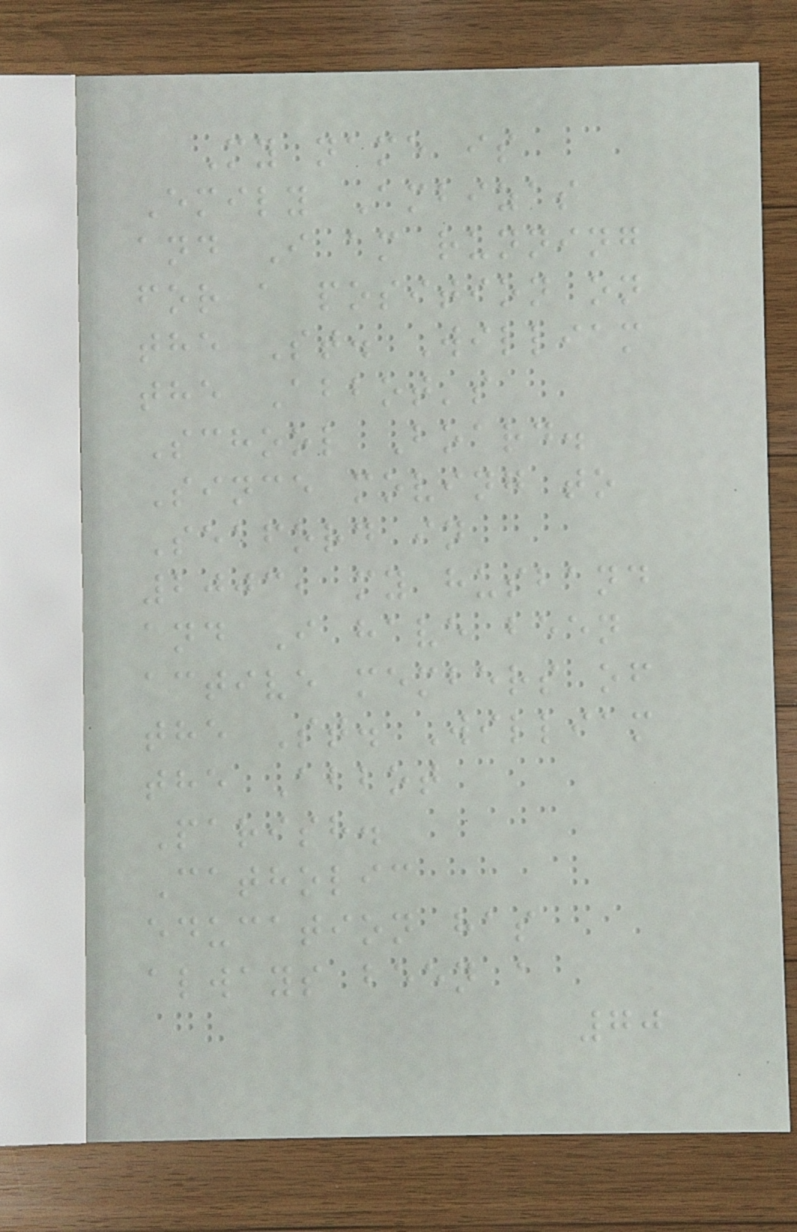My name is
Emily Ambizas
and I am running
for a position on
the St. William
the Abbot's
School Board.
Since moving to
Seaford in
2003, my husband
and I have been
active members of
the St. William
the Abbot
Parish.
Catholic
education has
always been a
70
